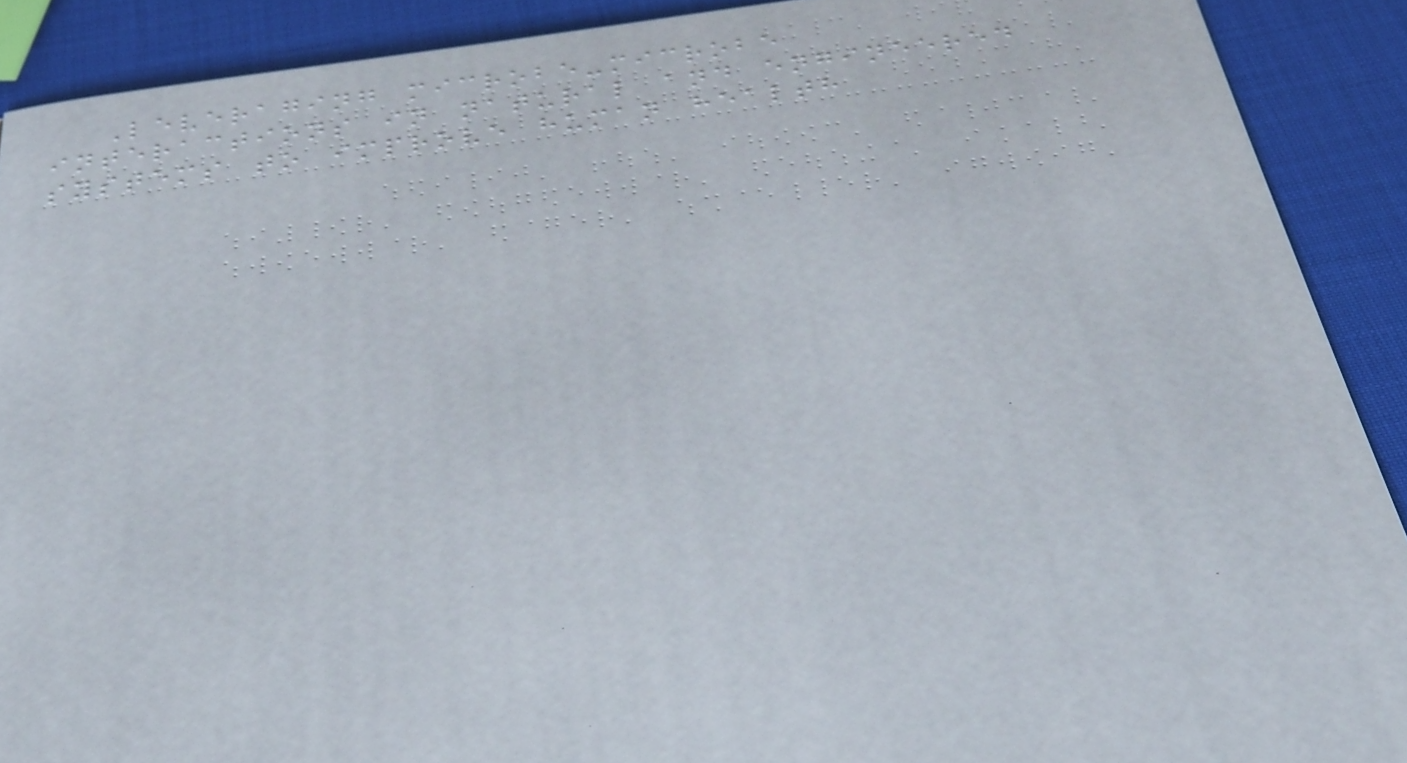Leveraging microbe-microbe
interactions in natural and engineered
systems to improve human health
